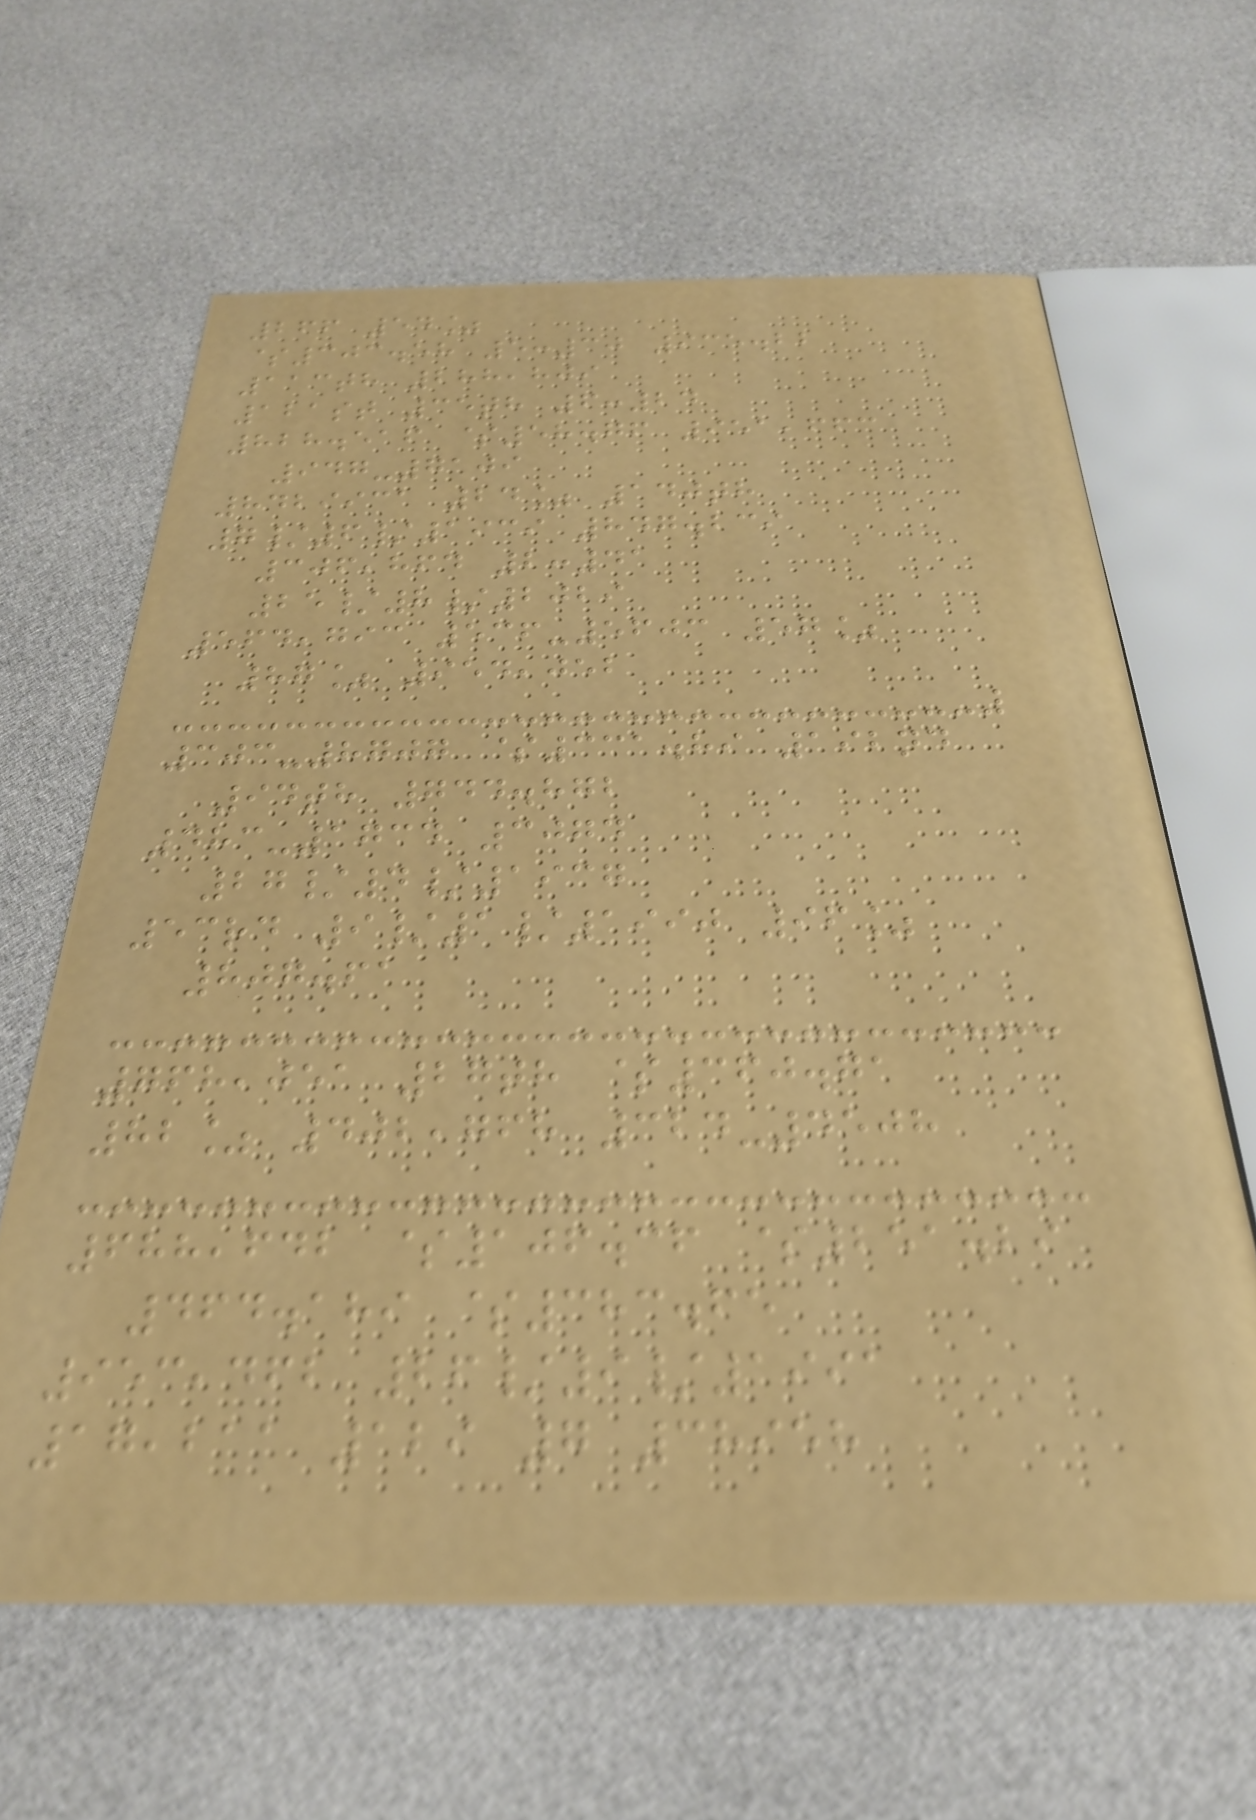266 54%
$303.58 5:30 935.22
113th 288,809
121st 35th 6:24
828.516 $58.76 951,663
947-7109
8429931 24% 140th
7/6/1939 847.239
306,864 2:41
25/8/2029
564,793 536-5603 57%
87% 954,052
303-8707 $331.89 192nd
94th 744.872
483-1734 3074
27/4/1937
53rd 9/1/1990 96%
807.61
768,051 27th $360.71
82% 402,768 324-4508
688,642 $106.36 $251.29
464.189 $383.65
953,462 26/9/1991
17,211 129 7 38958
